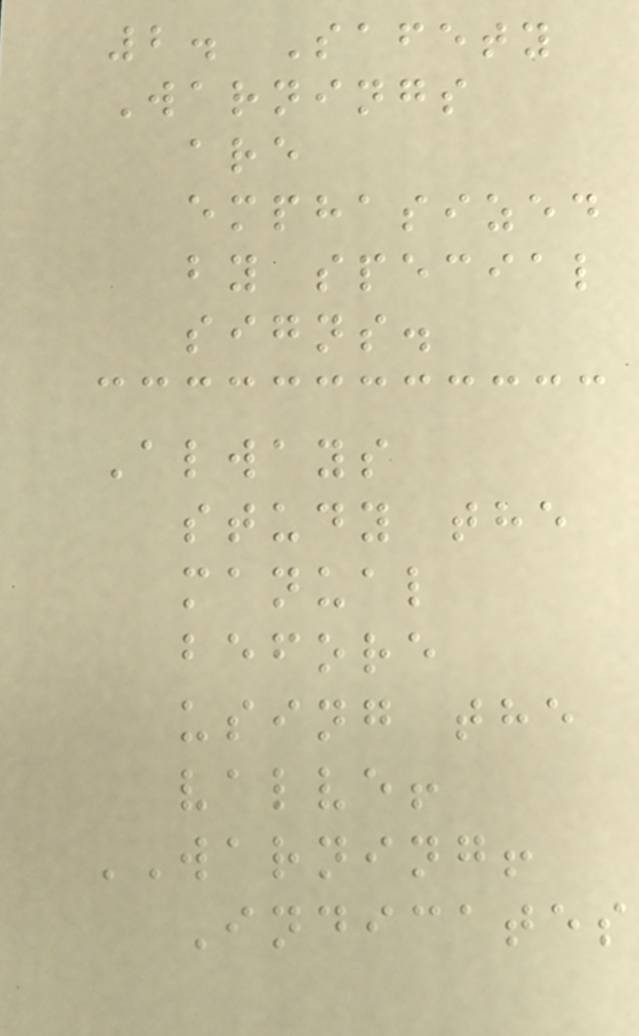2. Safety
Warnings
are
emphasized
by special
signs.
Always
study the
manual
before
using the
valve!
WARNING!
Indicates
